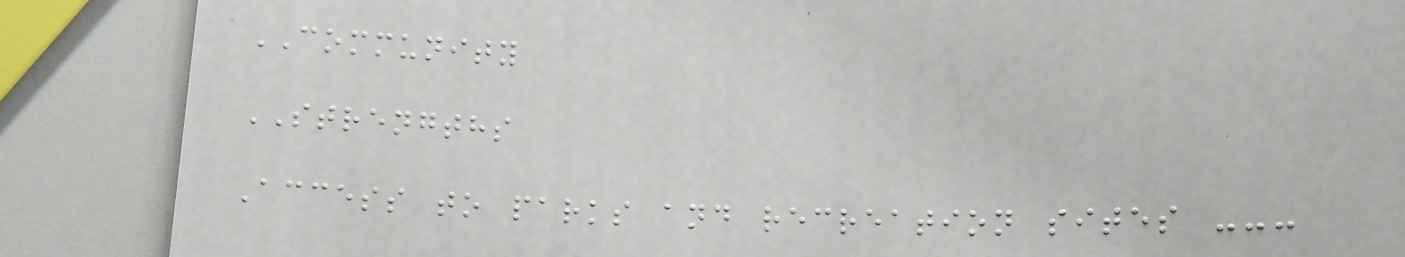COMMUNITY
STRENGTHS
Access to parks and recreation sites ---
